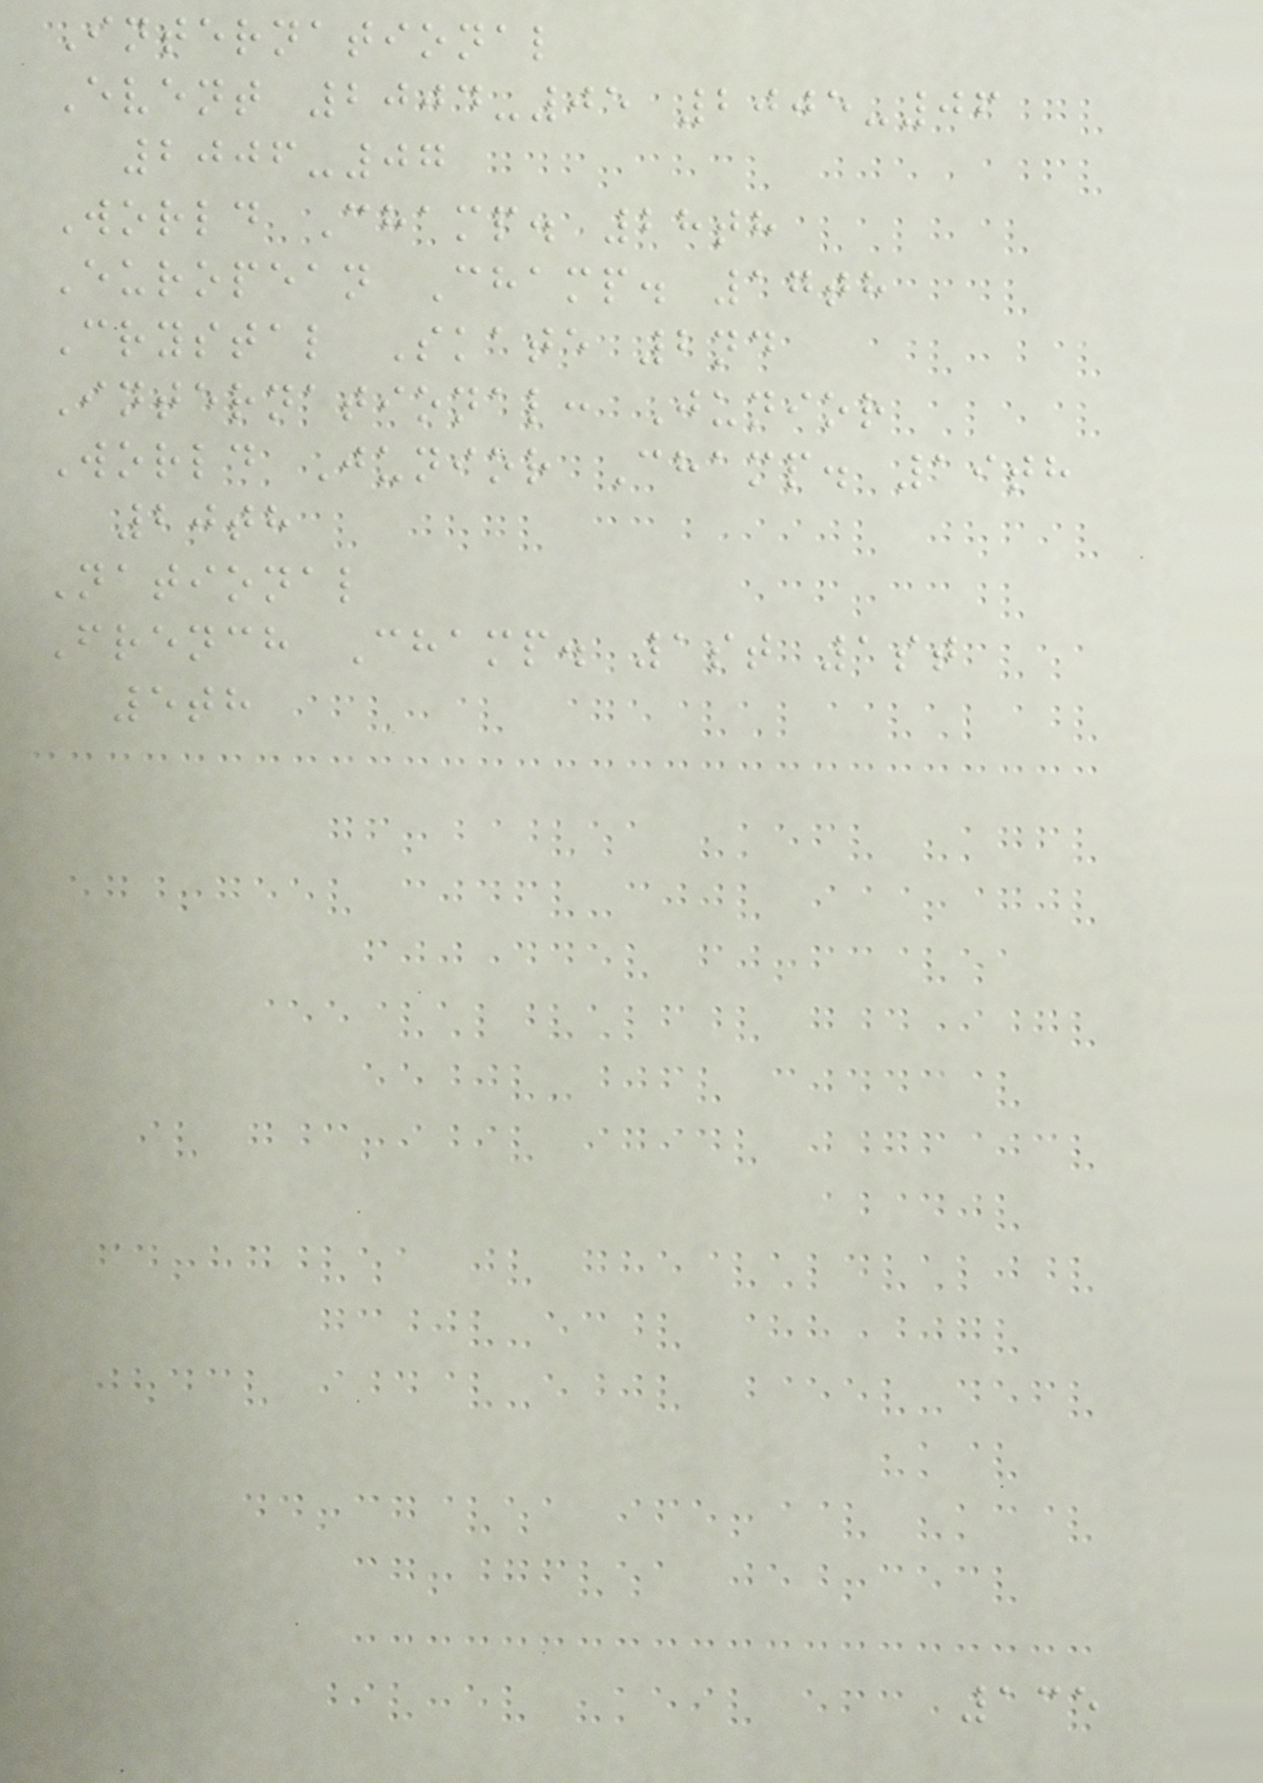International
Event 2004-05 2005-06
2006-07
World Champ. 28th
European Champ. 17th
Crystal Skate 2nd
International: Junior
World Junior Champ. 19th
20th
National
French Champ. 1st 1st
5th
135
